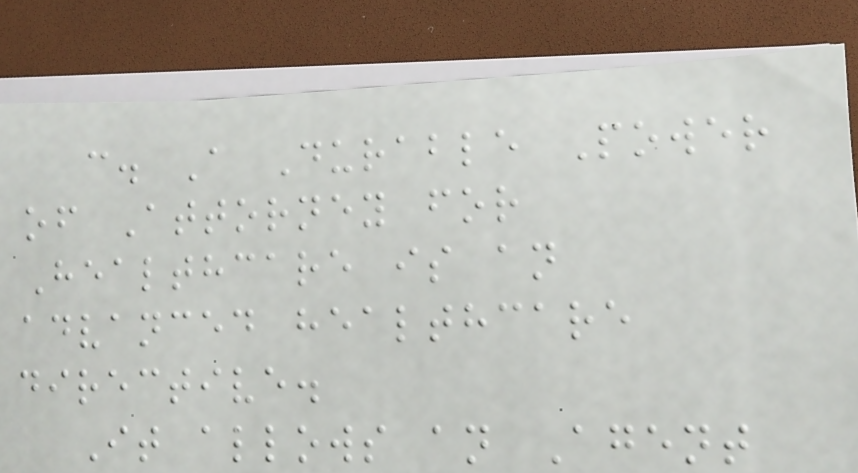c. A Durable Power
of Attorney for
Healthcare is an
advanced healthcare
directive.
It allows an Agent
